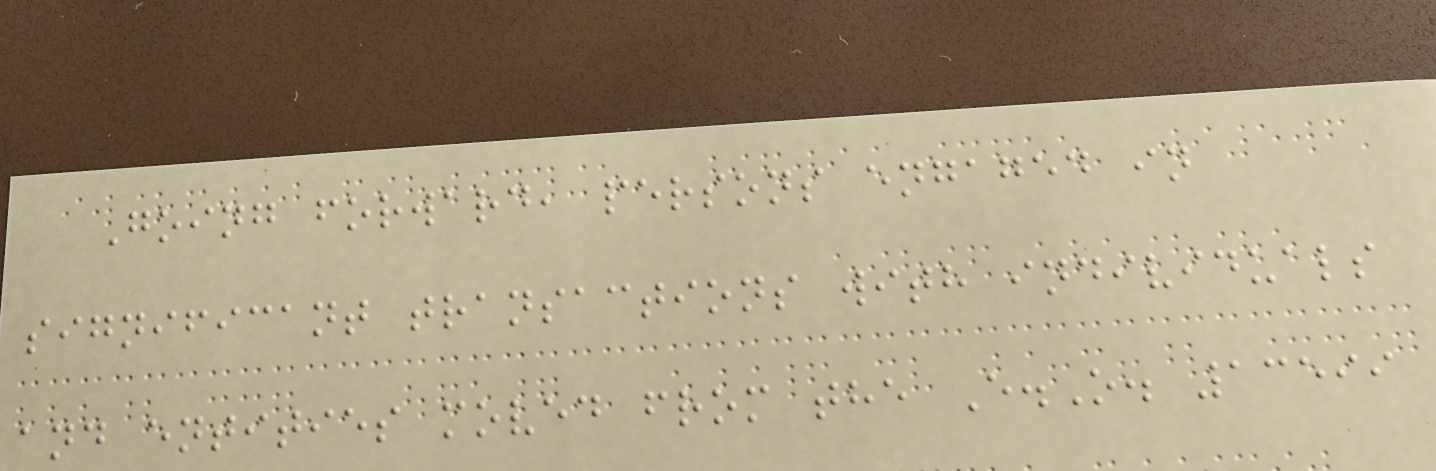Going forward, persons engaged in
significant transactions with individuals
and entities moved from the E.O. 13599
